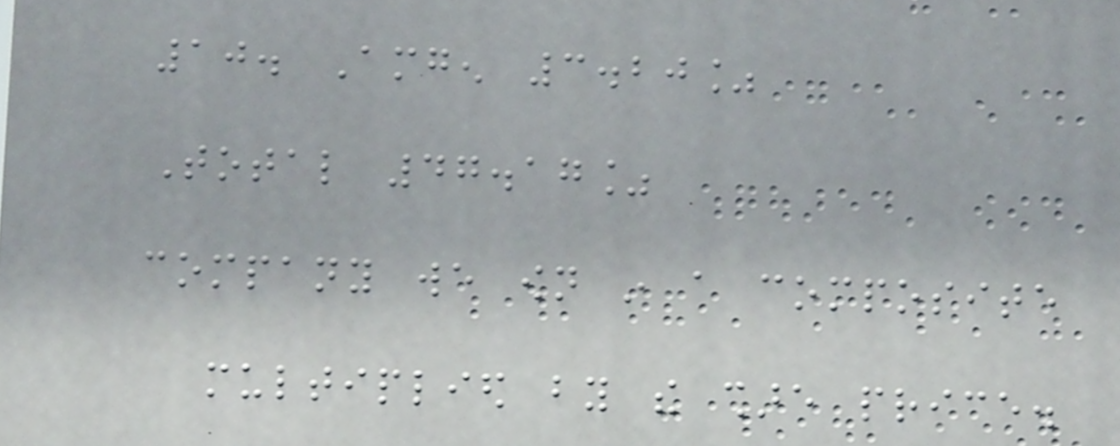10. Amgen 3.20%
Total 47.17%
company we own in a composite
multiplied by the share price.
